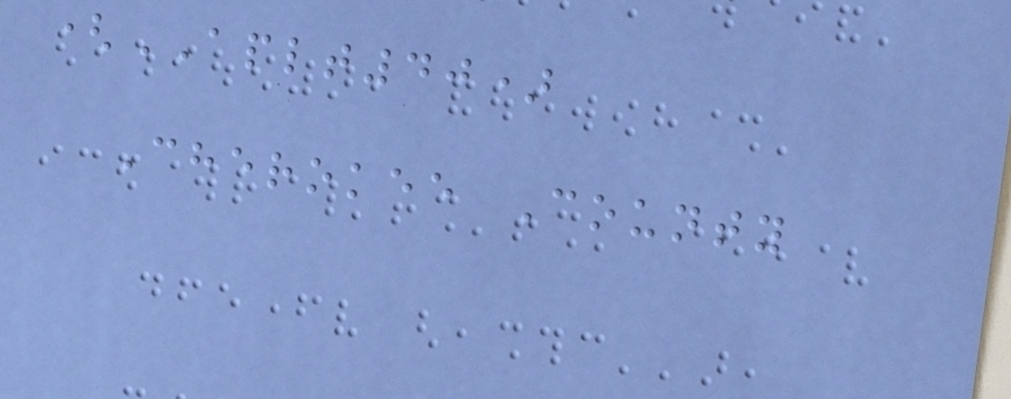(APLT40)
Cherokee County
